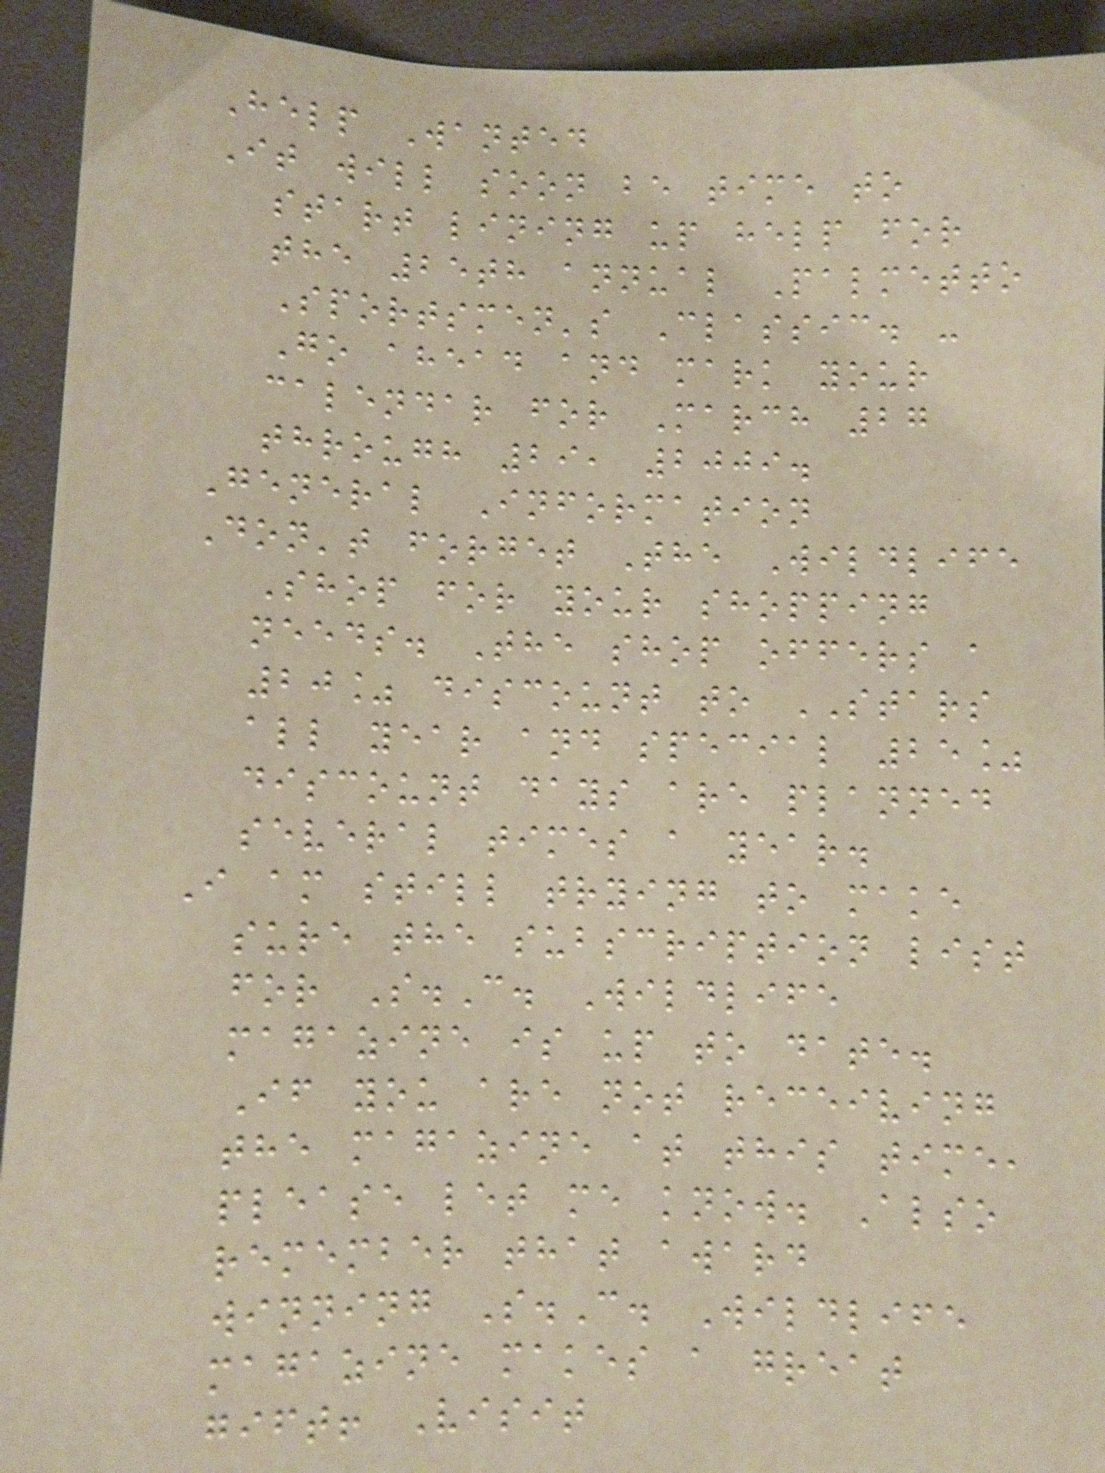Help Wanted
It will soon be time to
start lining up help for
the 25th annual Palmetto
Sportsmen's Classic. -
Go ahead and mark your
calendar for March 27
through 29, 2009.
General Information
Don't forget The Wildlife
Shop for your shopping
needs. The shop offers a
20% discount to STARS
all year and special 25%
discount days are planned
several times a year.
I am still trying to make
sure the subscription list
for S.C. Wildlife
magazine is up to date.
If you are not receiving
the magazine at this time,
please let me know. Also
remember that award
winning S.C. Wildlife
magazine makes a great
gift! Visit
